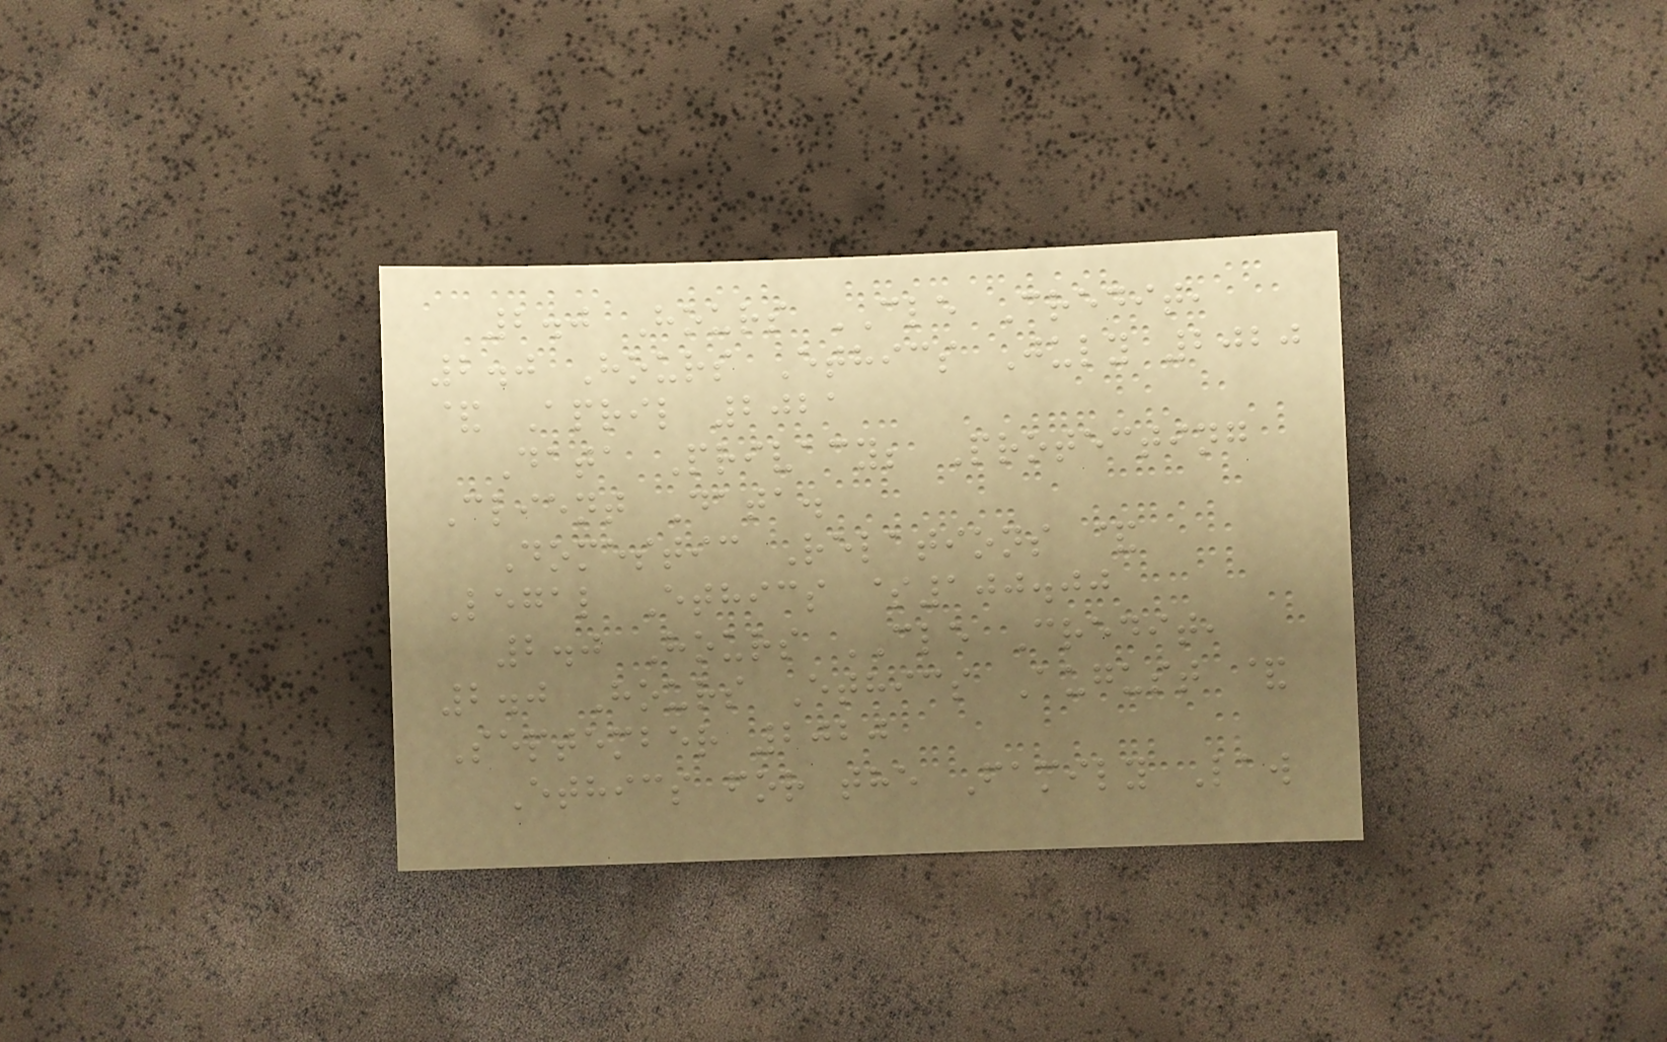2.0 Hours CLE Credit,
2.0 Hours Ethics July 2020
& April 2021
Data Privacy; Protecting
Client Data.
Domestic Relations &
Legal Ethics $100.00
2.0 Hours CLE Credit,
2.0 Hours Ethics August &
September 2020
Ethics for the Family Law
